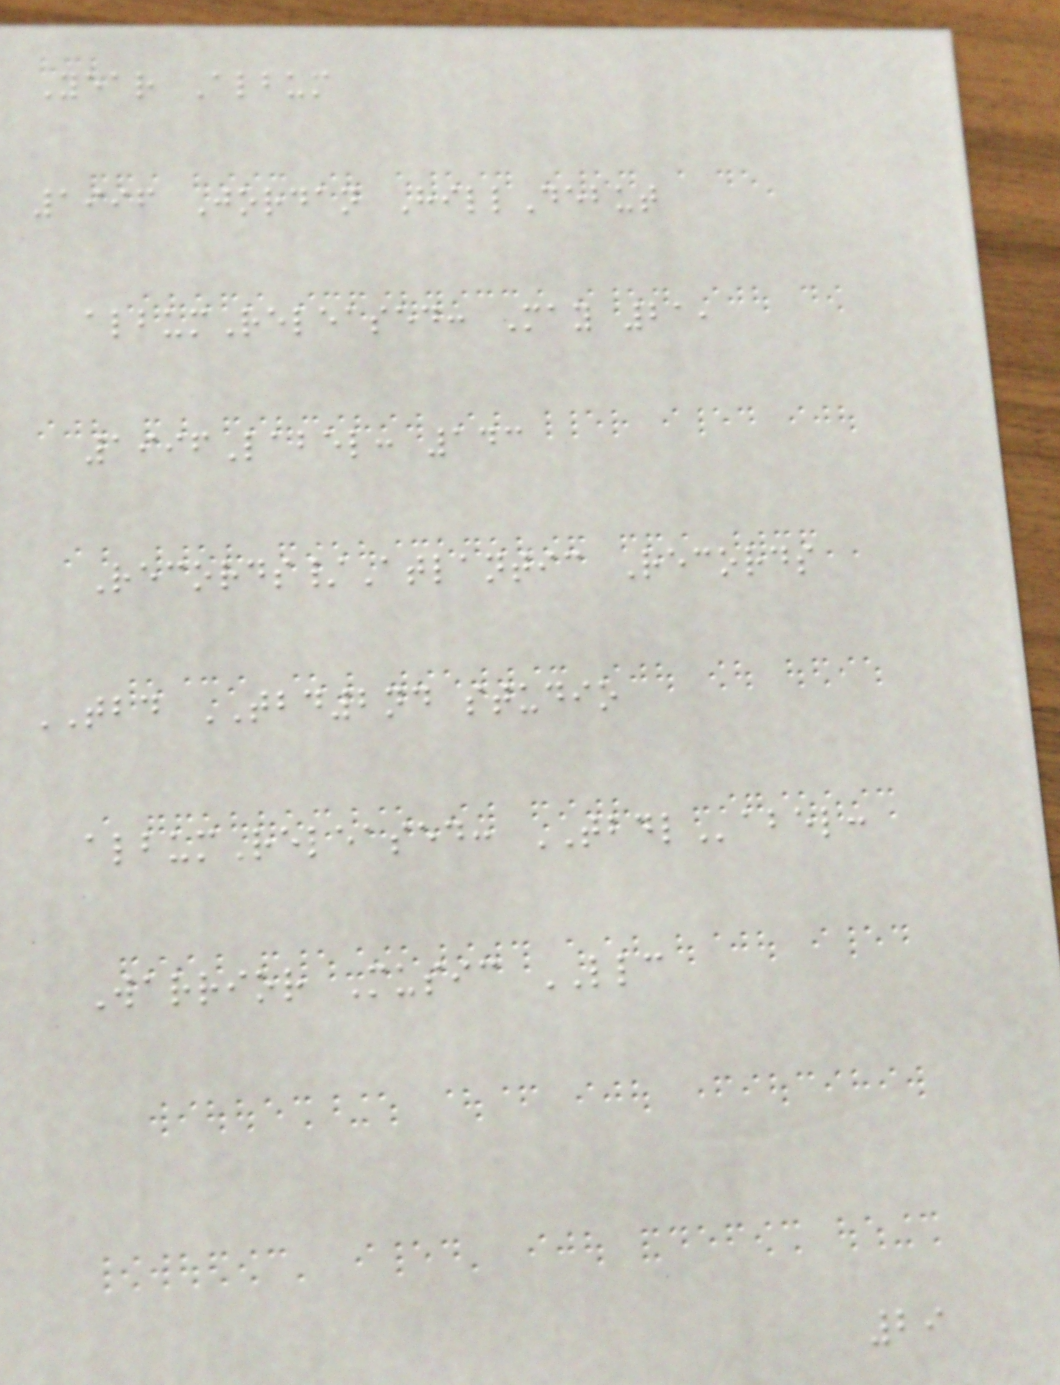Year Album
1996 Jordan HillDebut
albumReleased: May 21,
1996Label: 143
Records/Atlantic Records
TBD TBD2nd studio
albumReleased: TBDLabel:
Warrior Music LLC
29
